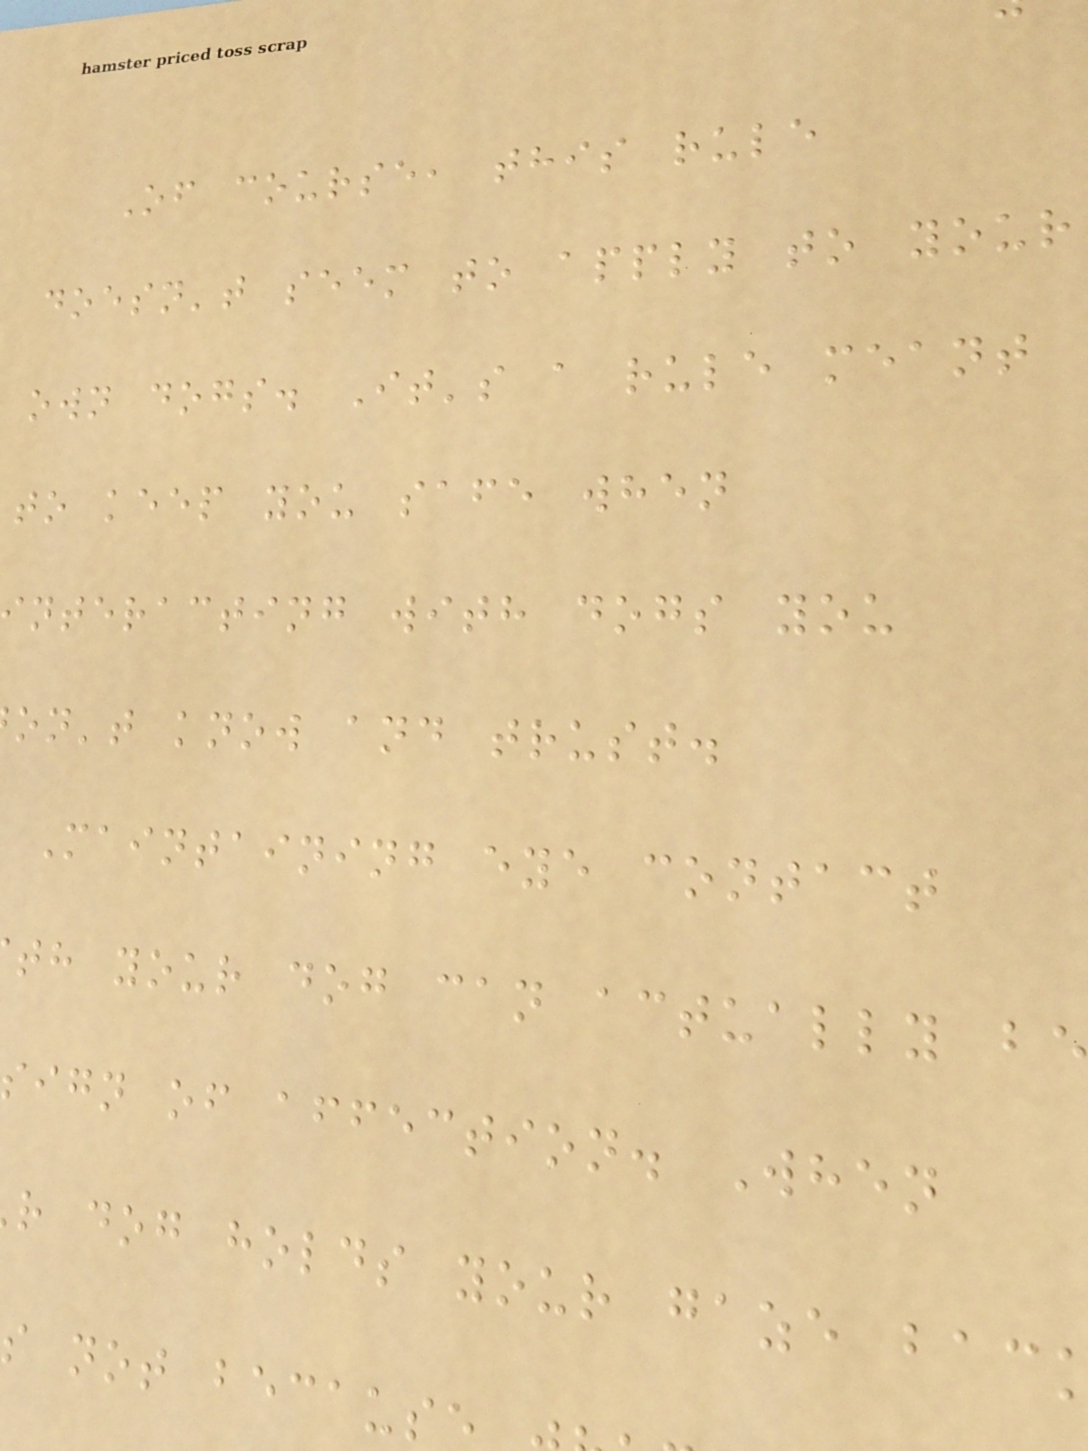Of course, this rule
doesn't seem to apply to your
own dogs. It's a rule meant
to keep you safe when
nteracting with dogs you
on't know and trust.
Maintaining eye contact
th your dog can actually be
sign of affection. When
r dog holds your gaze bac
s not becaus
